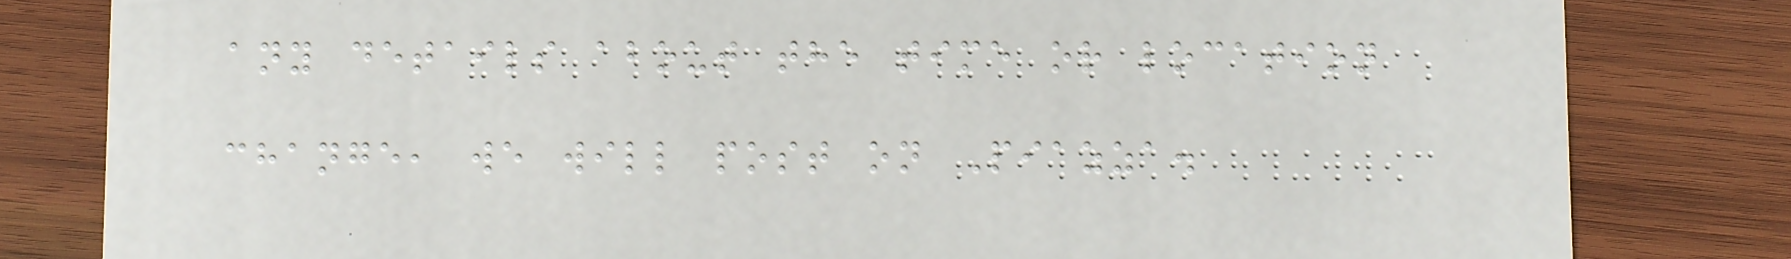any details about the time or location
change, we will post on Piazza.
